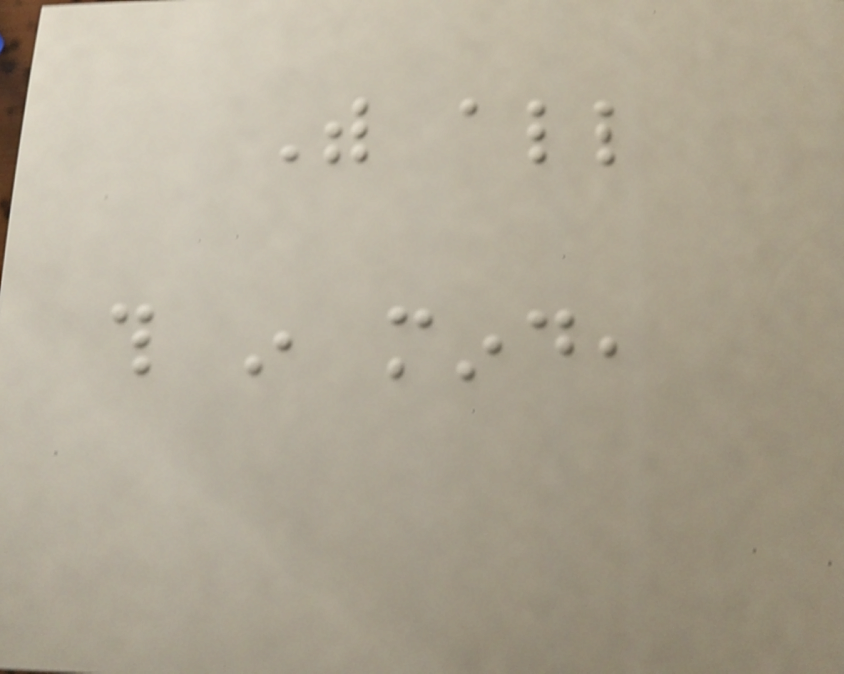With all
this in mind,
